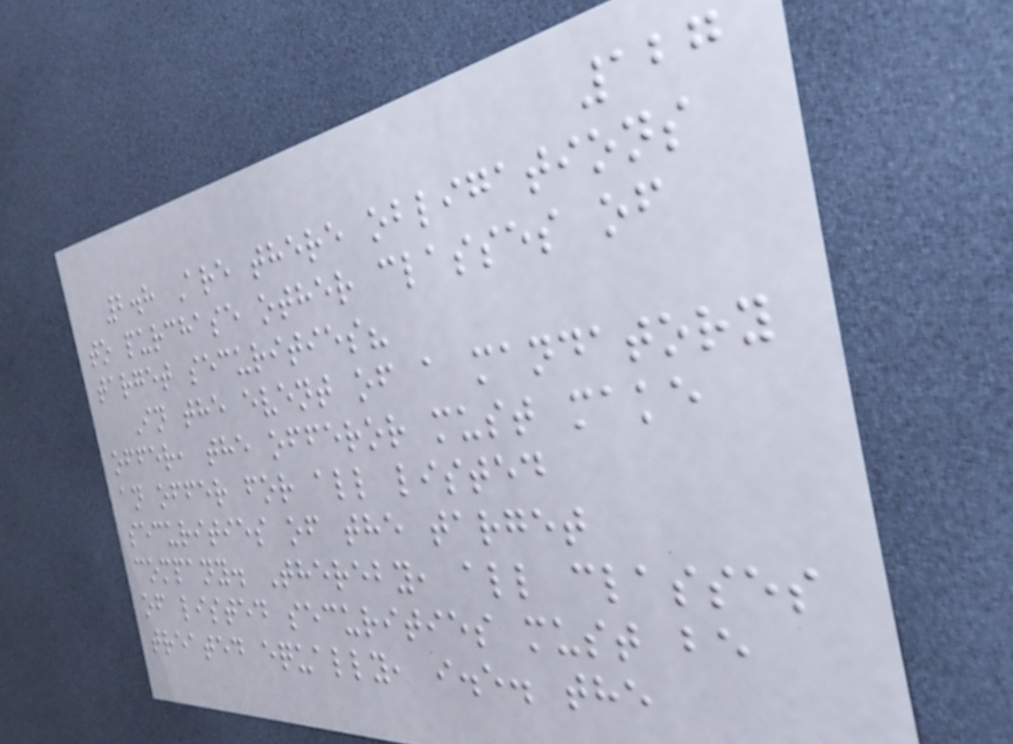127
2.8 Are there obligations
to purchase other classes of
target securities?
In the event of a mandatory
offer, the offeror must make
an offer for all listed
securities of the target
company. Thereby, all classes
of listed securities must be
treated equally, i.e. the
